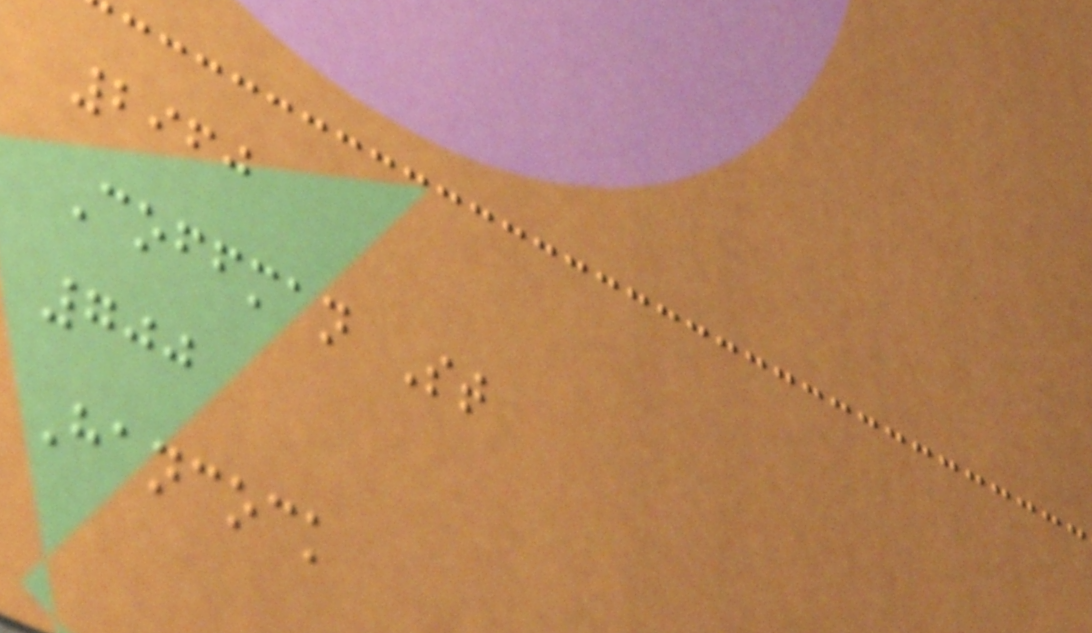2960
Coffman St
700
Hancock
